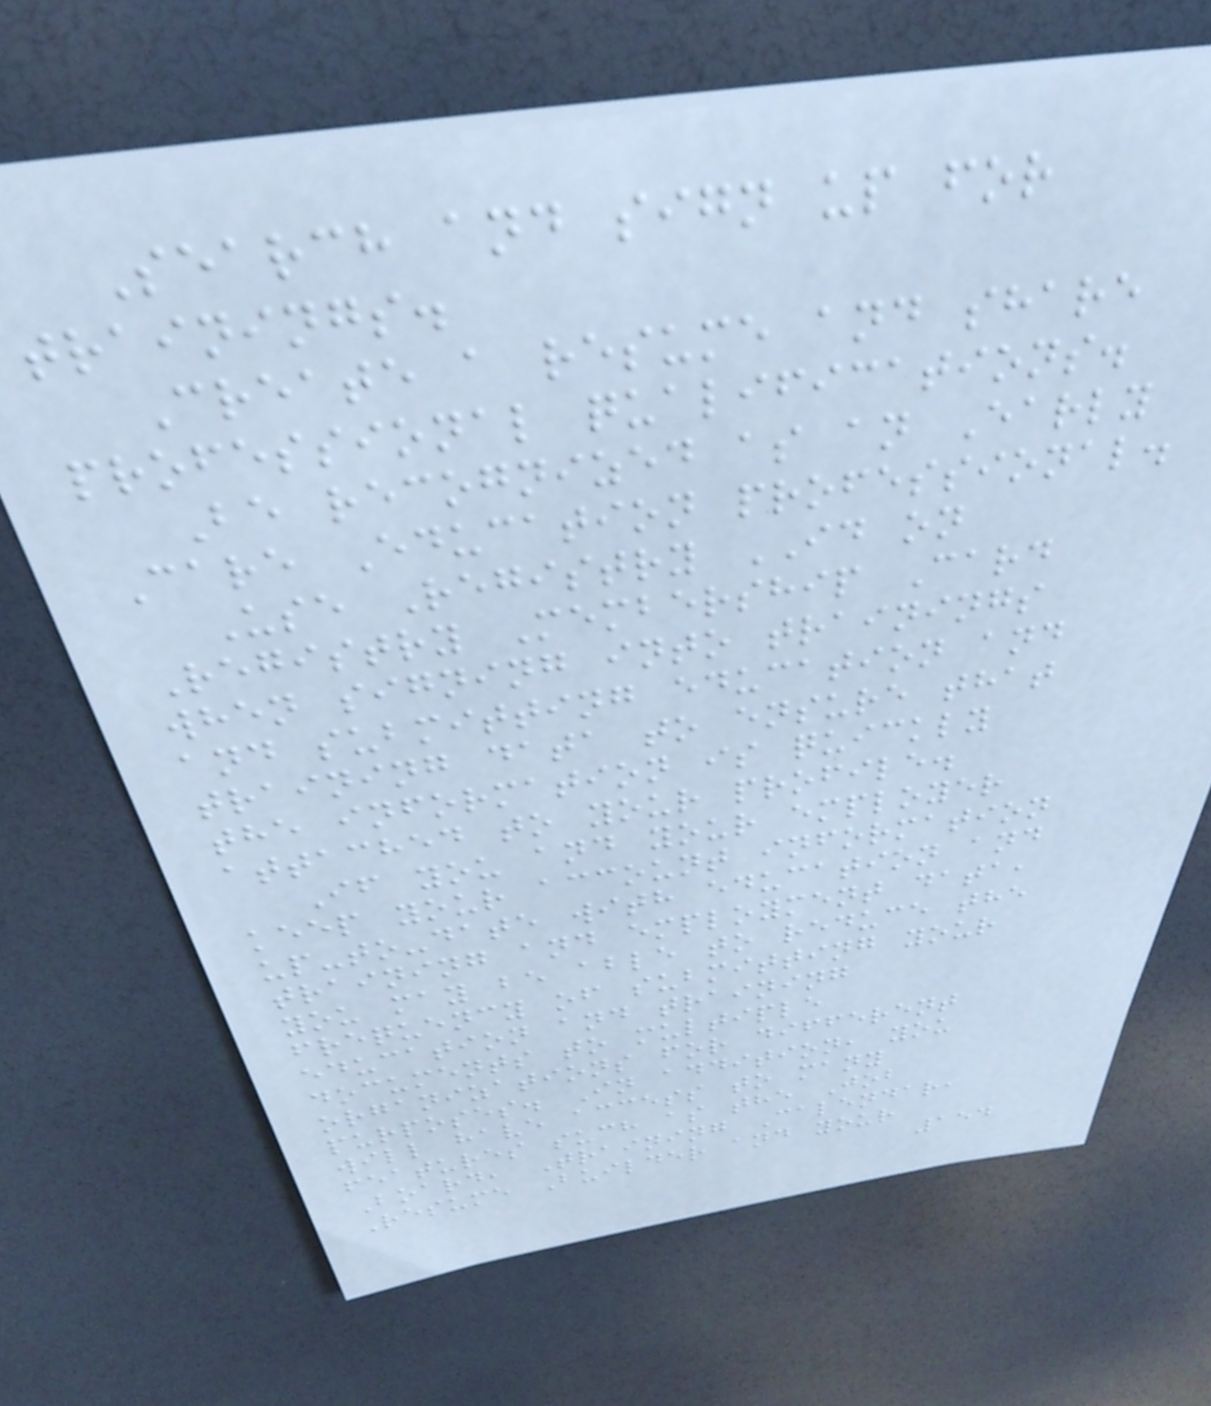Search and sign up for
trainings.
Create a resume and share
professional qualifications.
Be recognized as an Early
Care Education professional.
Use Registry ID on
Registry Membership Card
when signing into trainings
and submitting education and
training data to ensure that
the information is quickly
attached to your profile.
If you and your employer
keep your account information
up-to-date with education and
training and employment data,
you may be able to reduce the
frequency of submitting your
education and training
documents to multiple
organizations for different
purposes. In addition, you
will have access to many
features such as the Job
Board, Training Calendar,
Resume Builder and your
154
